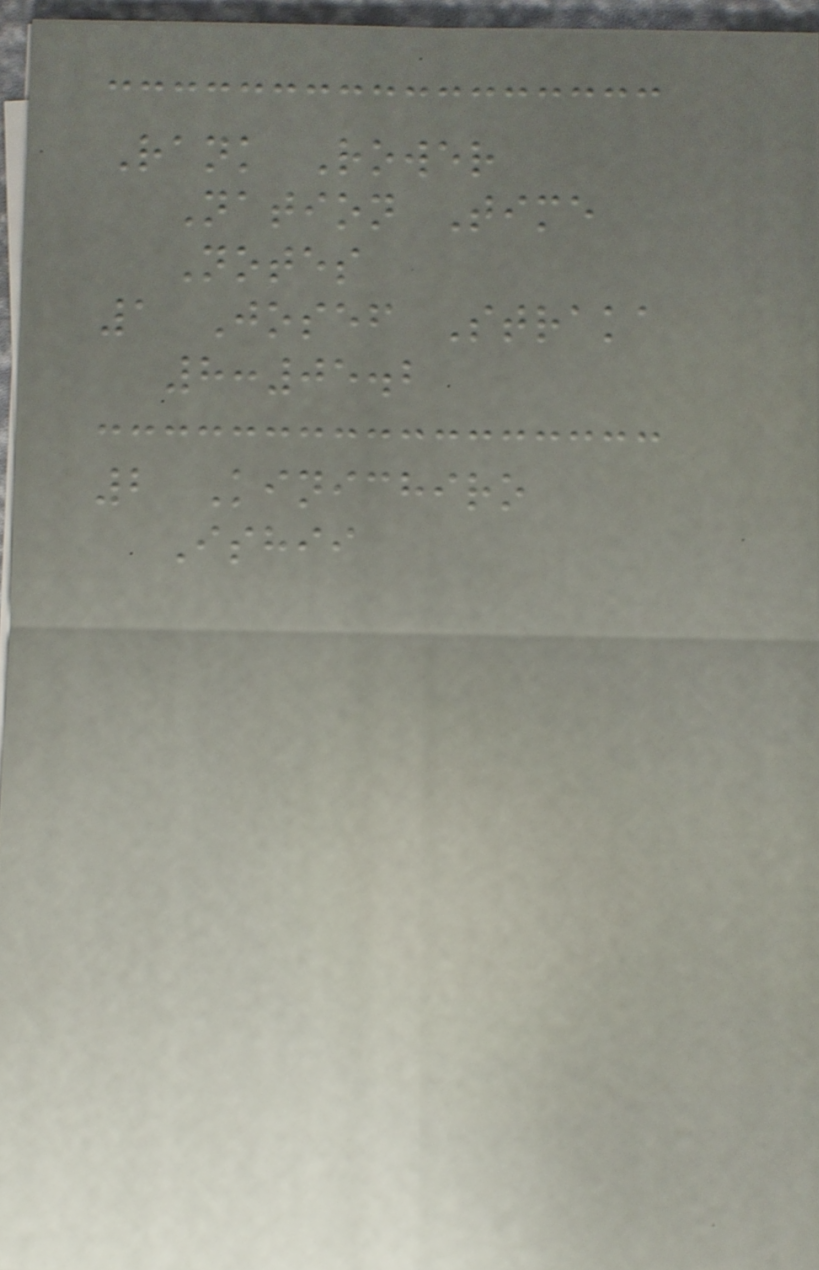Rank Rower
Nation Time
Notes
1 Josef Straka
8:05.2
2 Kinichiro
Ishii
